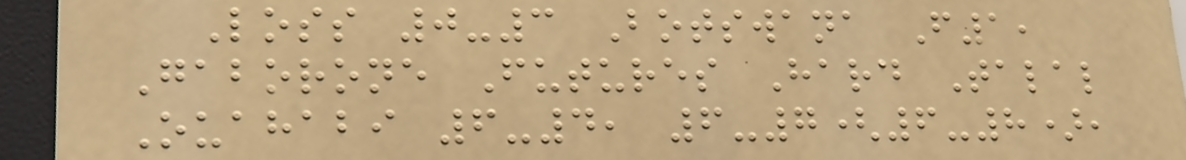Loss 0-3 Botswana F1,
Gaborone Futures Hard Talal
Ouahabi 6-4, 6-7(6-8),
